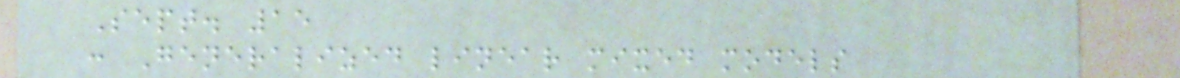Sept. 15
: Generalized linear mixed models
